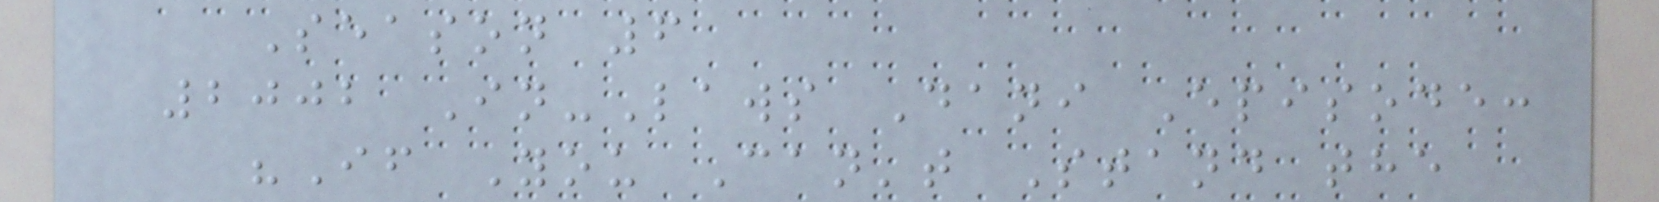Season 6
2002 In-Laws Dani Episode:
"If You Can't Stand the
